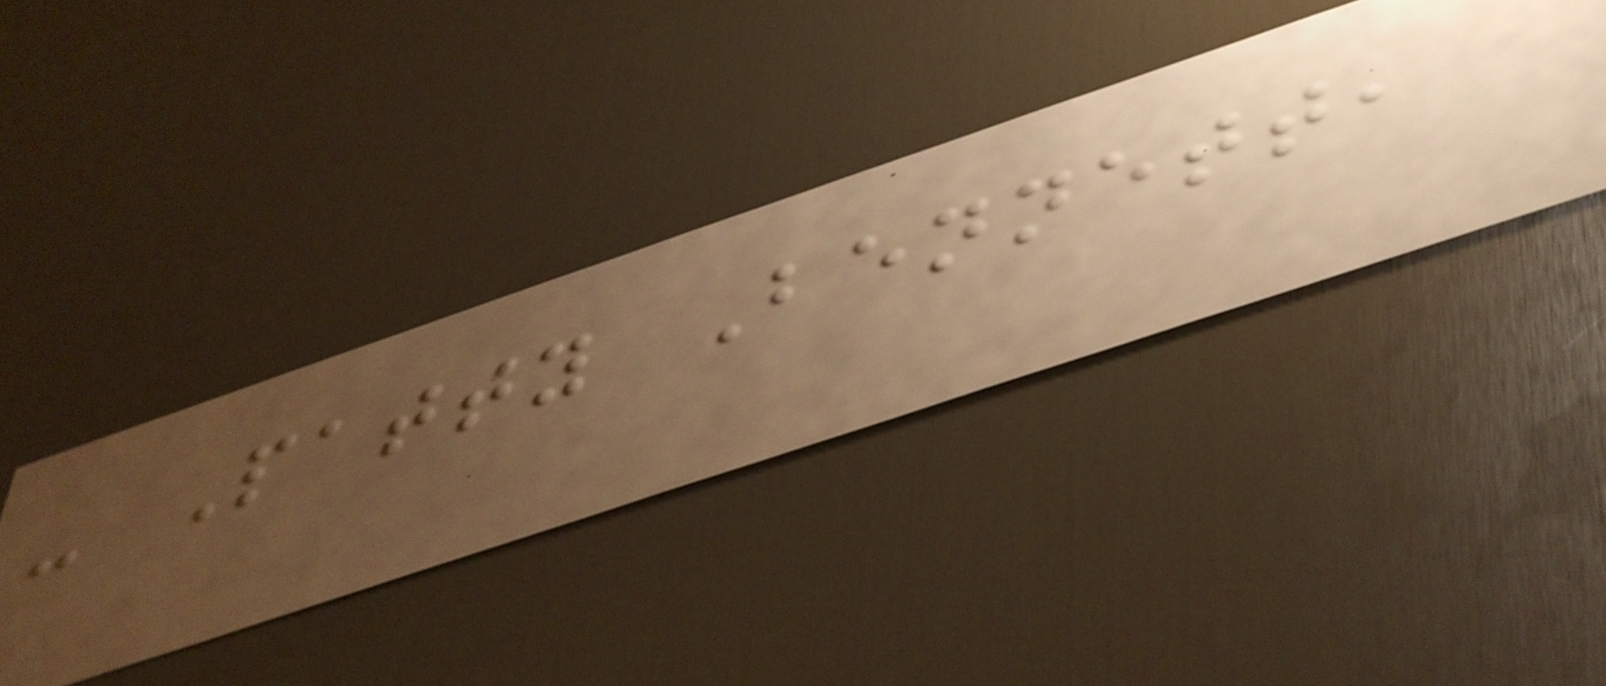- Patty Bennett,
